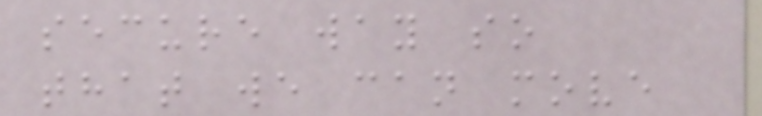secure way so
that we can move
